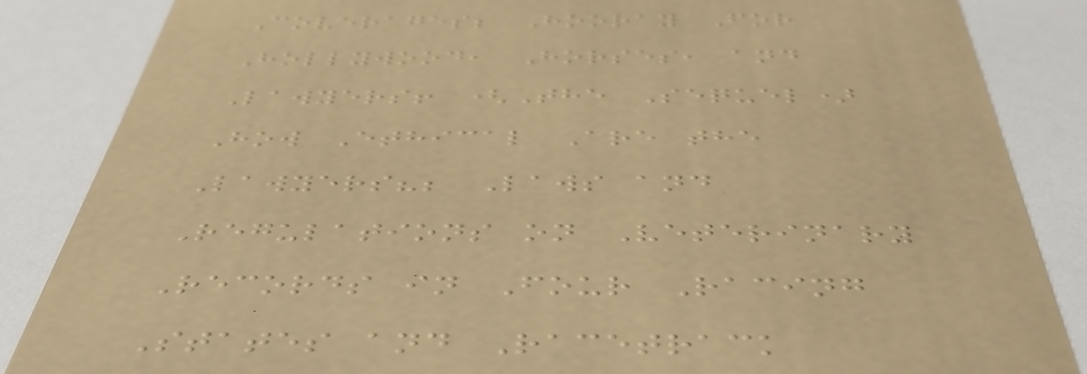Coverages; Hooray For
Hollywood, Horses, and
Lawyers! (The Sequel)
How Ethical Are the
Lawyers?; Laws and
Regulations on Veterinary
Records in Four Racing
States and Racetrack
